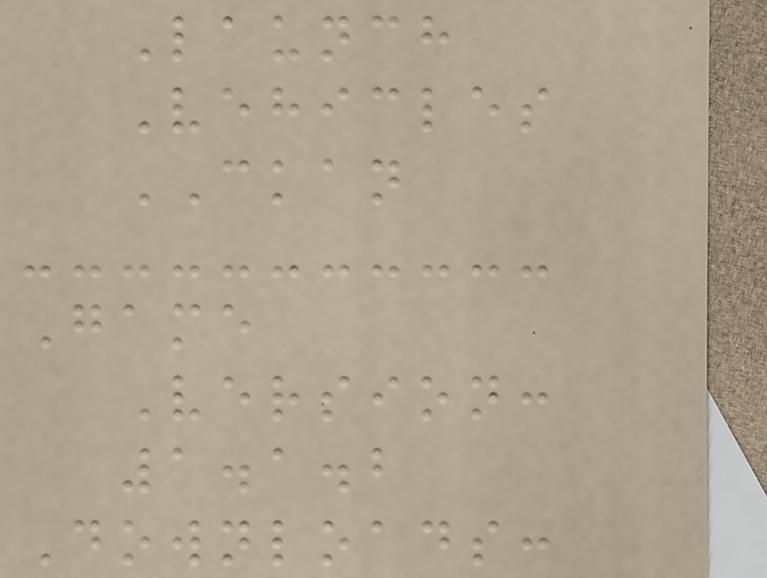Launch
Vehicles
CKAN
Game
Version:
1.1.2
Downloads:
